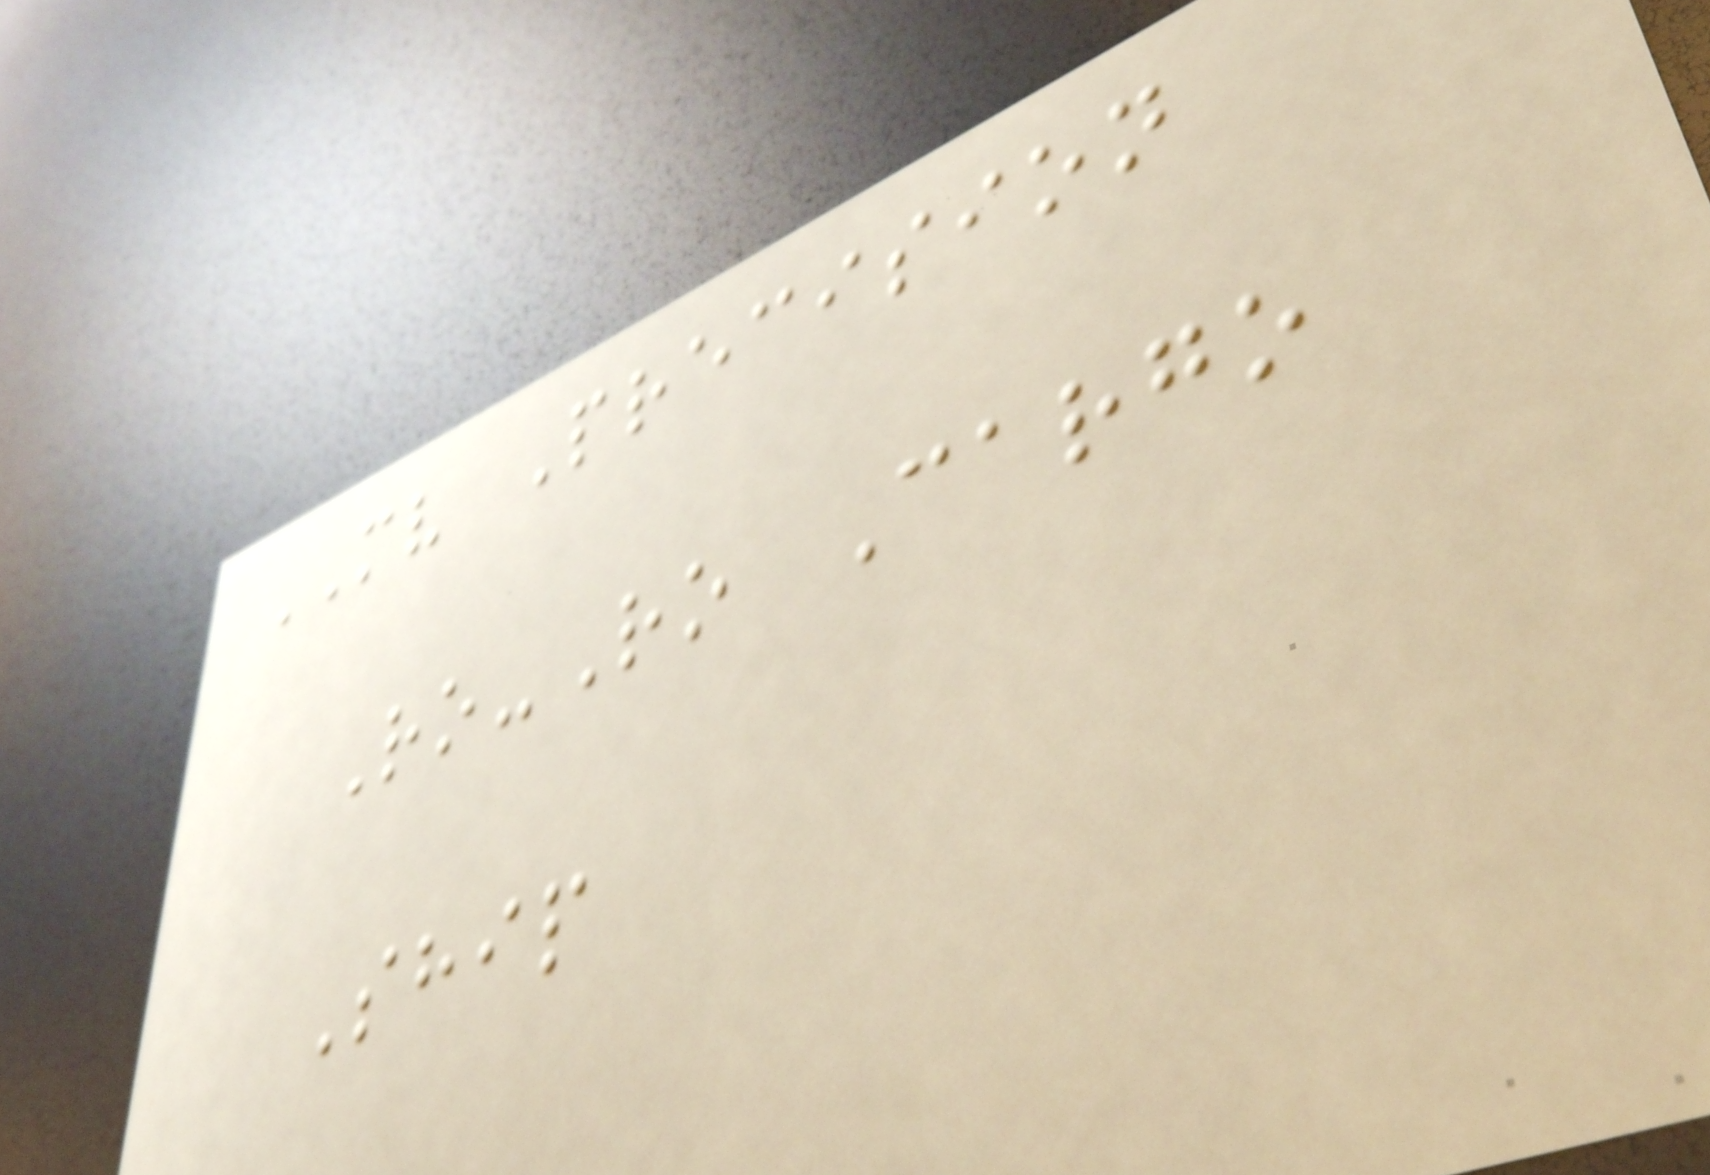MV Precision
Ro-Ro Cargo
Ship
